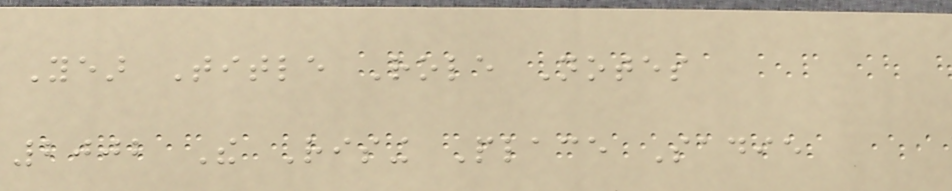Year Title Role Notes
2002 The Rising Place Sadie
